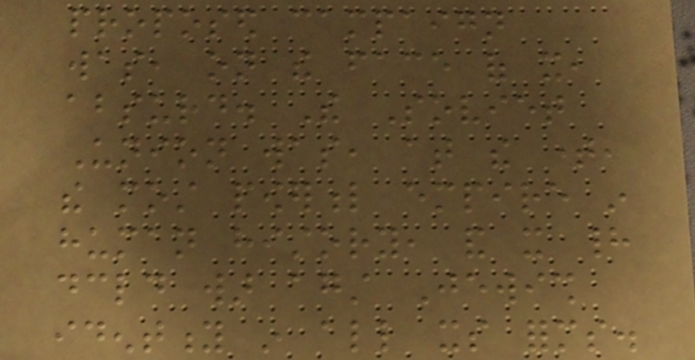proposed campaign
was, on the face of it,
absurd. The Soviet
Union was, at the time,
the most powerful empire in
human history, and it had
declared war against Jewish
identity in all its forms.
